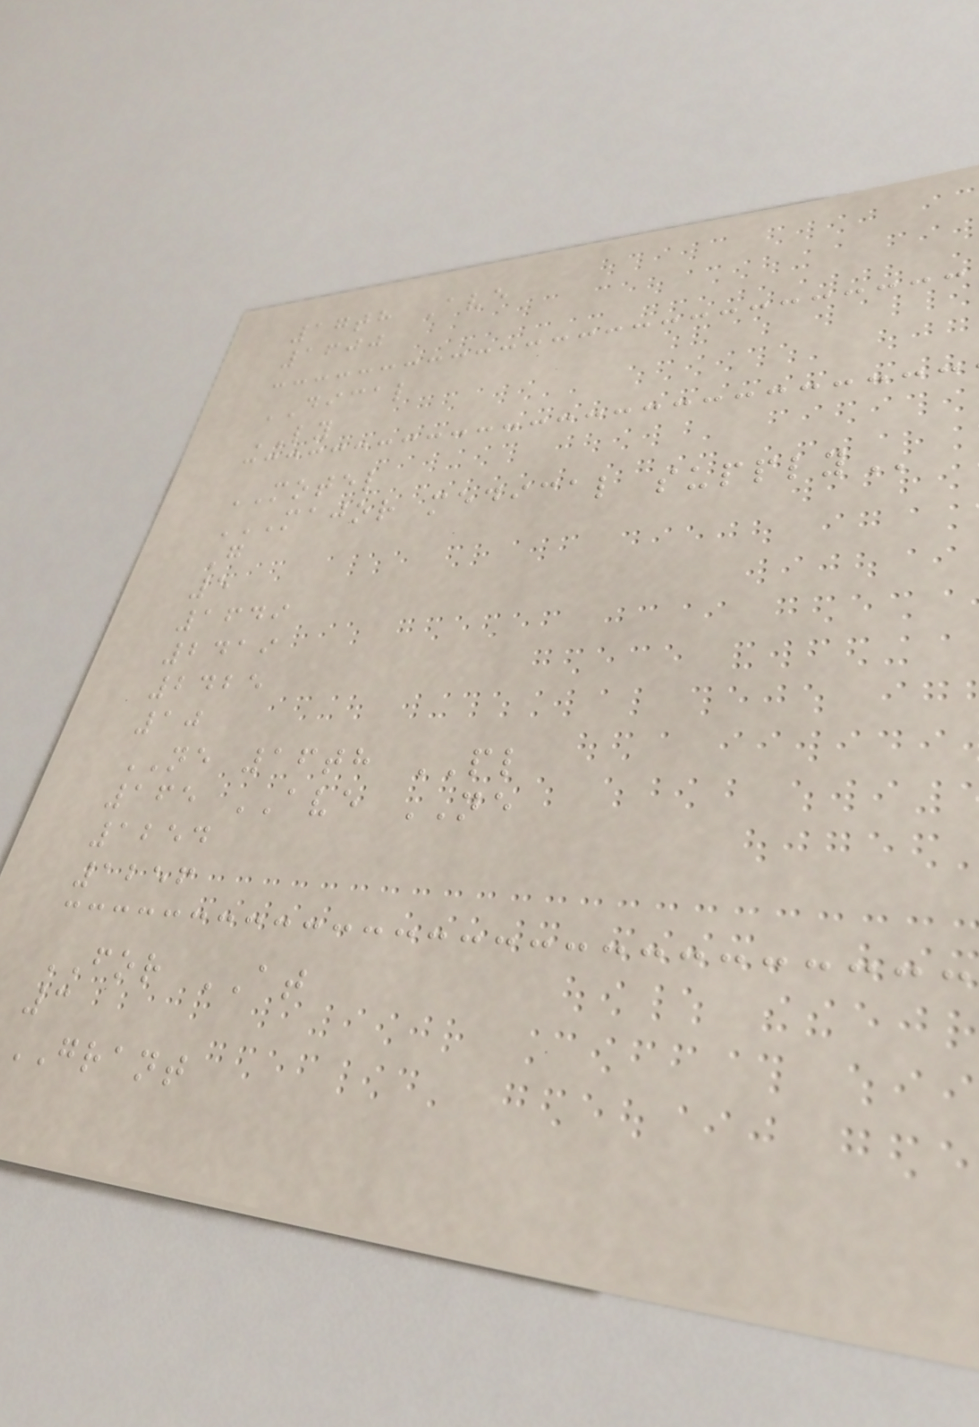17th Ave
1600
DICAL
LY
MOTEL
MAJOR MEDICAL SUPPLY
G
5
1649
2419
2425
10
NE 16th PL
165 AVE NE
1254
1256
FOR AT
3
GRANT
